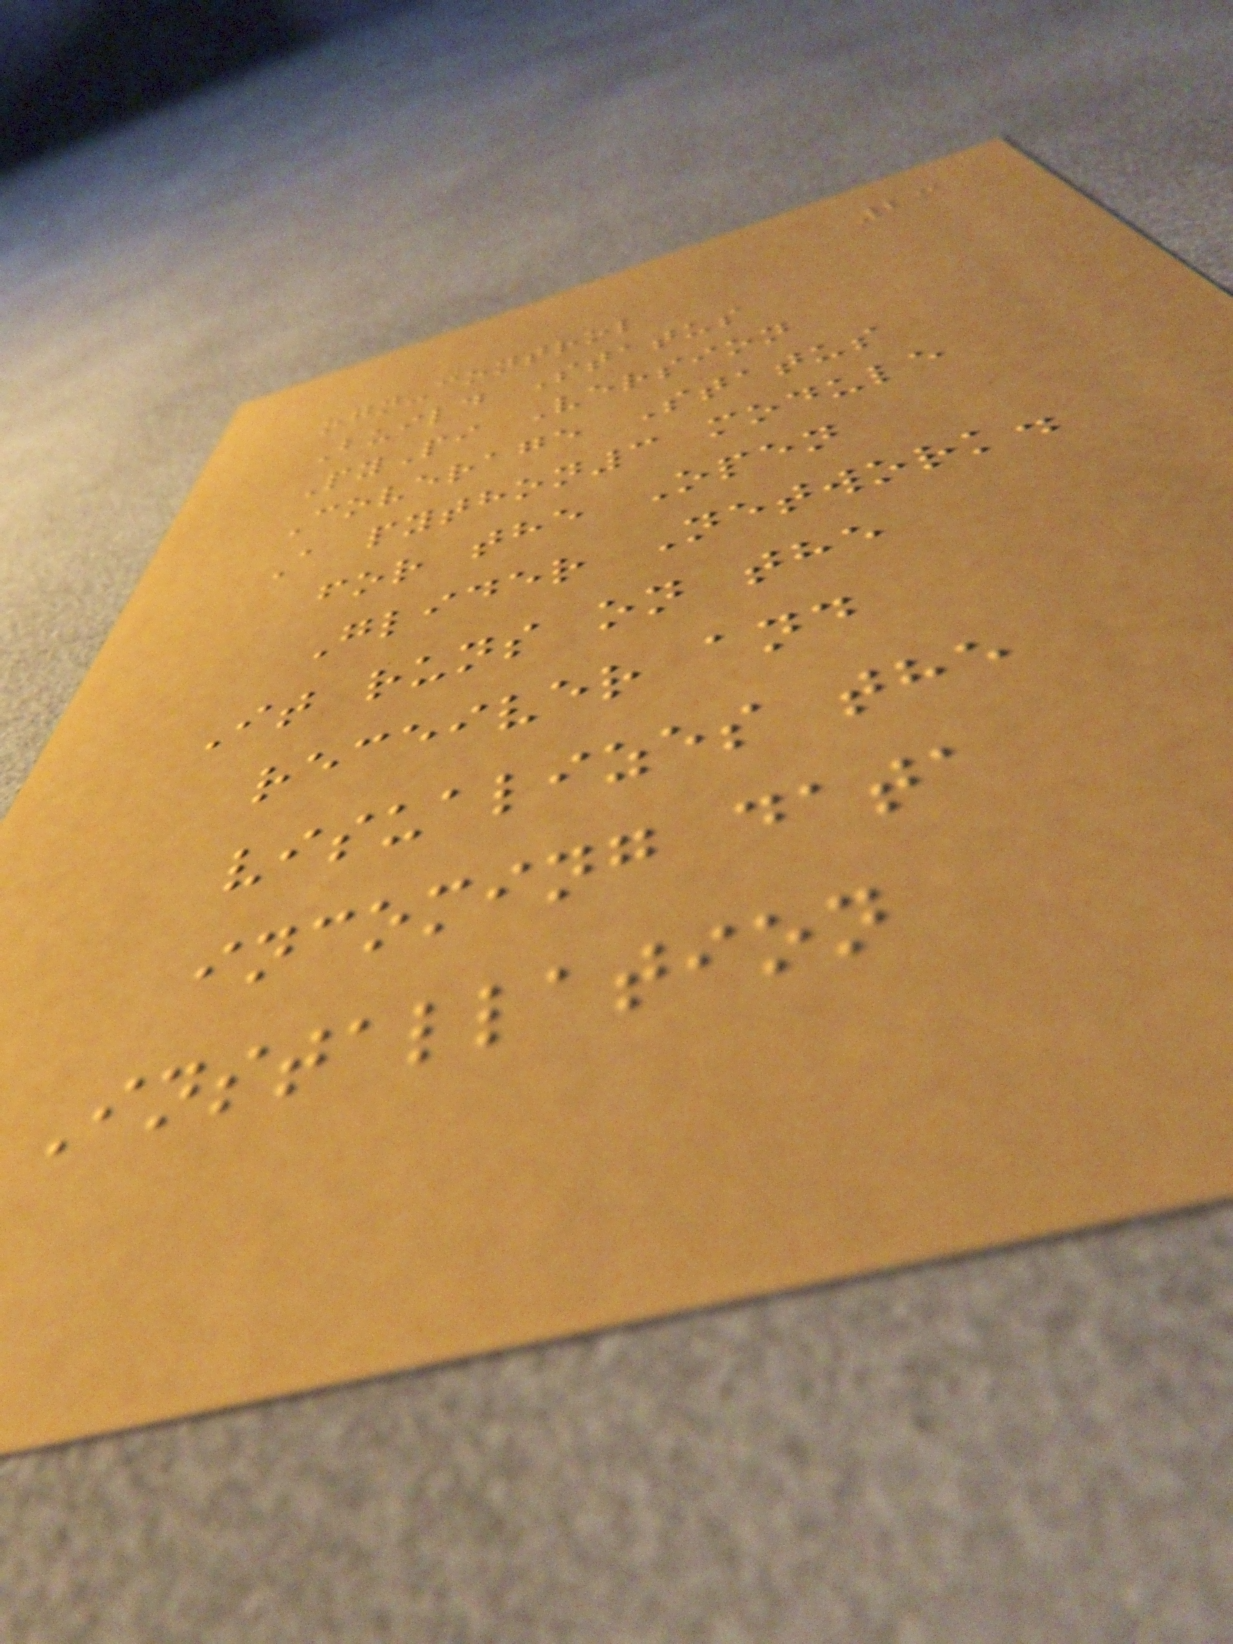23
ogn-control
Build Status
PyPi Version
Coverage Status
A python3 module
for the Open
Glider Network.
It runs on the
receiver and
visualizes the
incoming data
Installation
